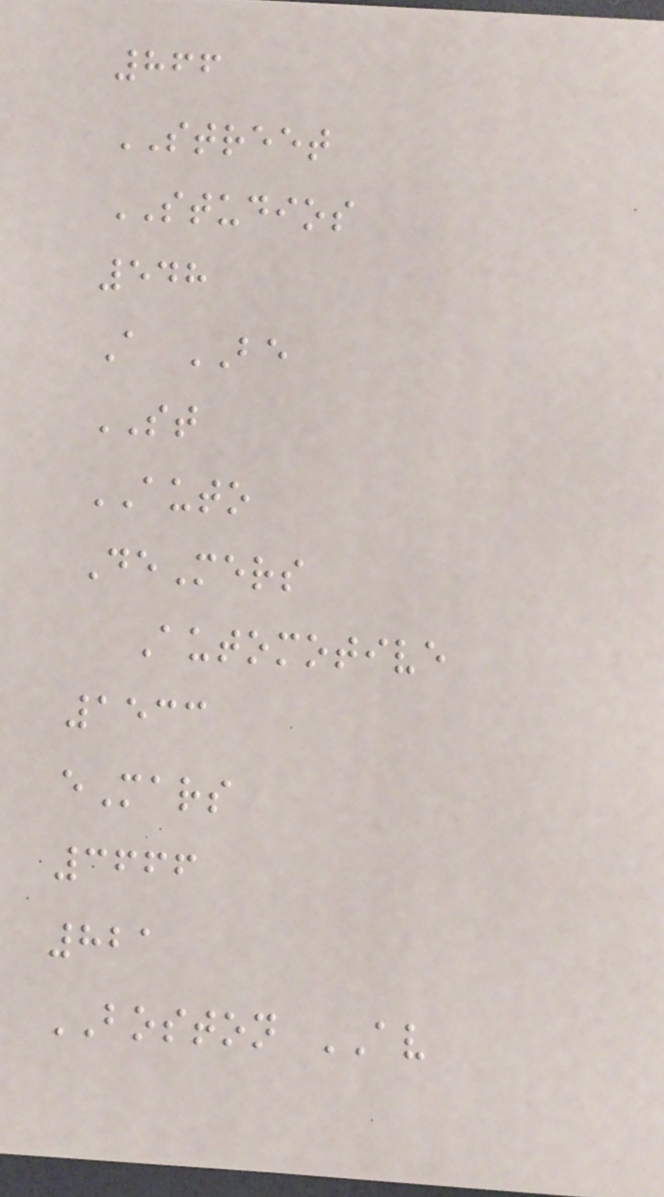866
STREET
STUDIOS
548
A BE
ST
AUTO
DeMers
Automotive
1533
eMars
3666
821
BOSTON AV
